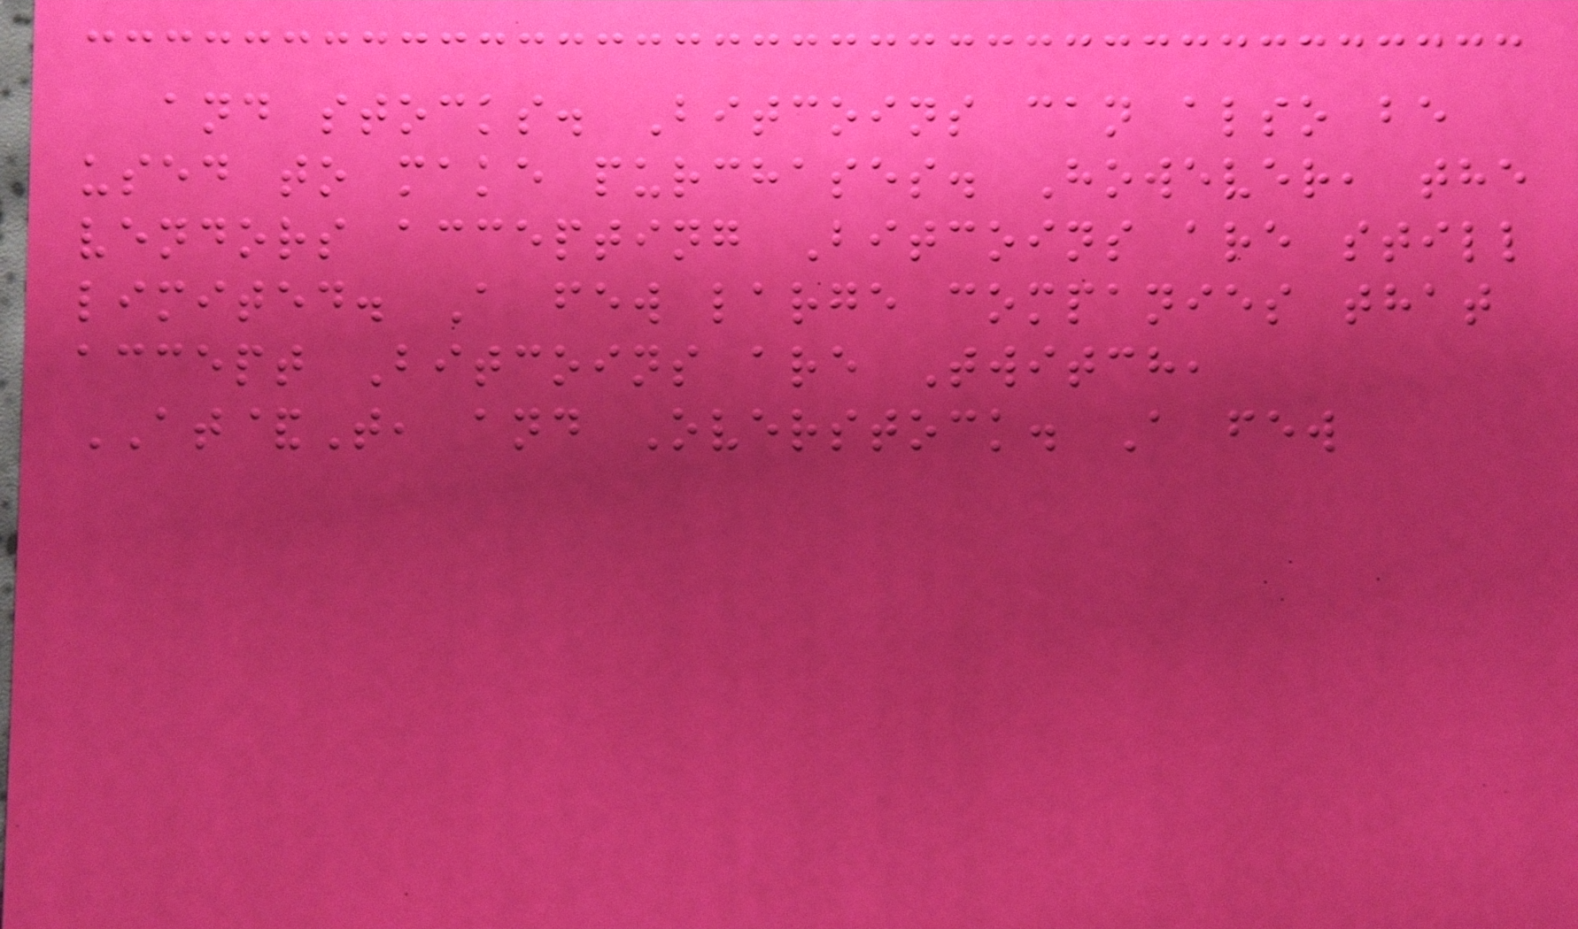and stocks. Bitcoins can also be
used to make purchases. However, the
vendors accepting Bitcoins are still
limited. A few large companies that
accept Bitcoins are Twitch,
AT&T, and Overstock. A few
